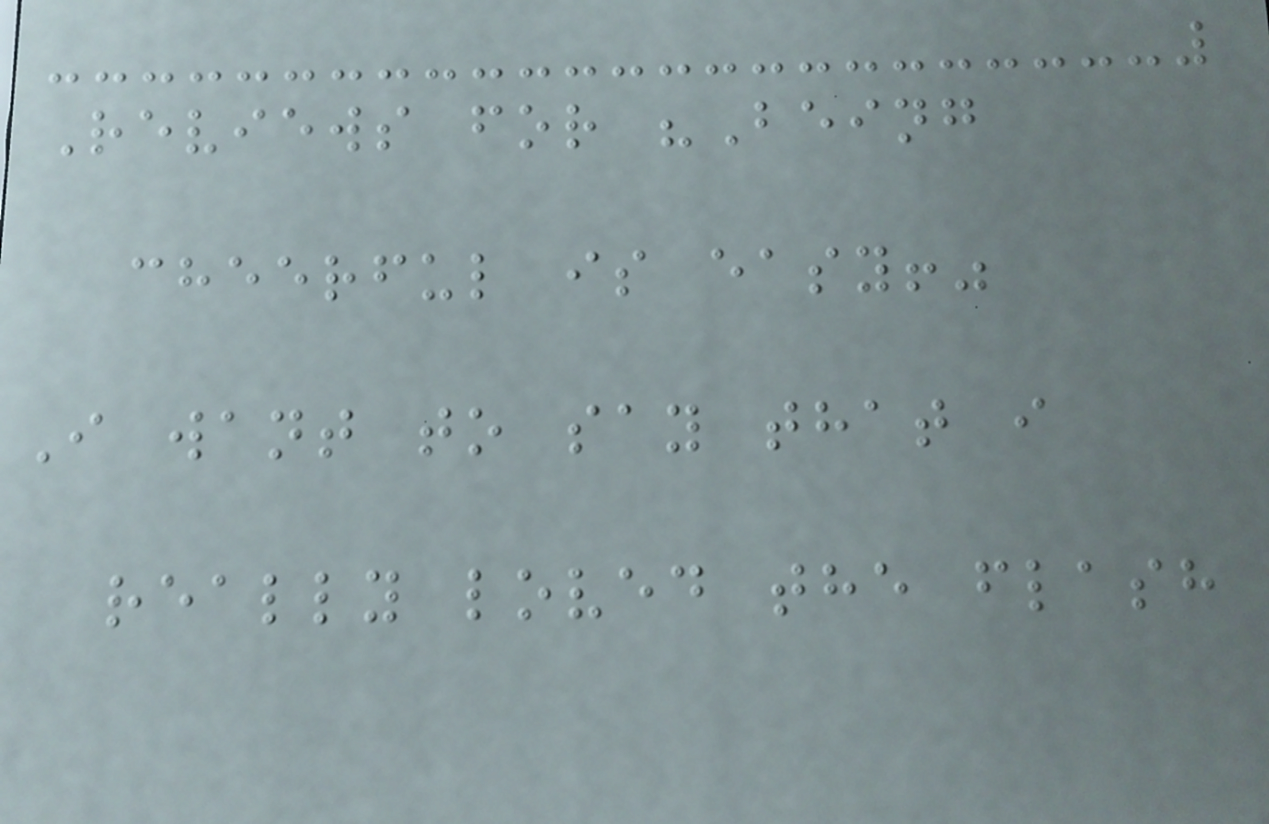Reviews for "Being
cheerful is easy!"
I want to say that i
really loved the flash
